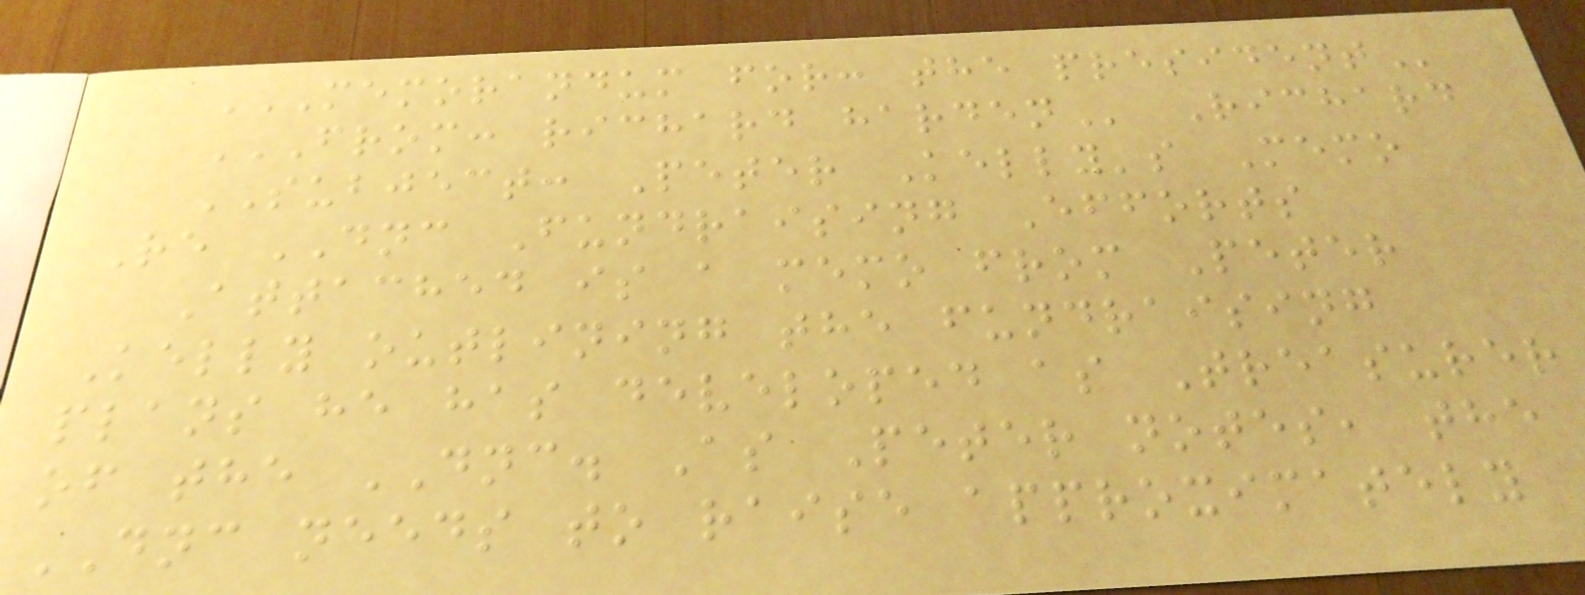MEMORANDUM FOR: THE PRESIDENT
FROM: RICHARD HARDEN Richard
SUBJECT: Peter Kelly's Memo
Re DNC Fundraising Efforts
Attached is a memo from Peter
Kelly outlining the fundraising
plans he has developed as Treasurer
of the DNC. As Peter notes, the
DNC needs to raise approximately
